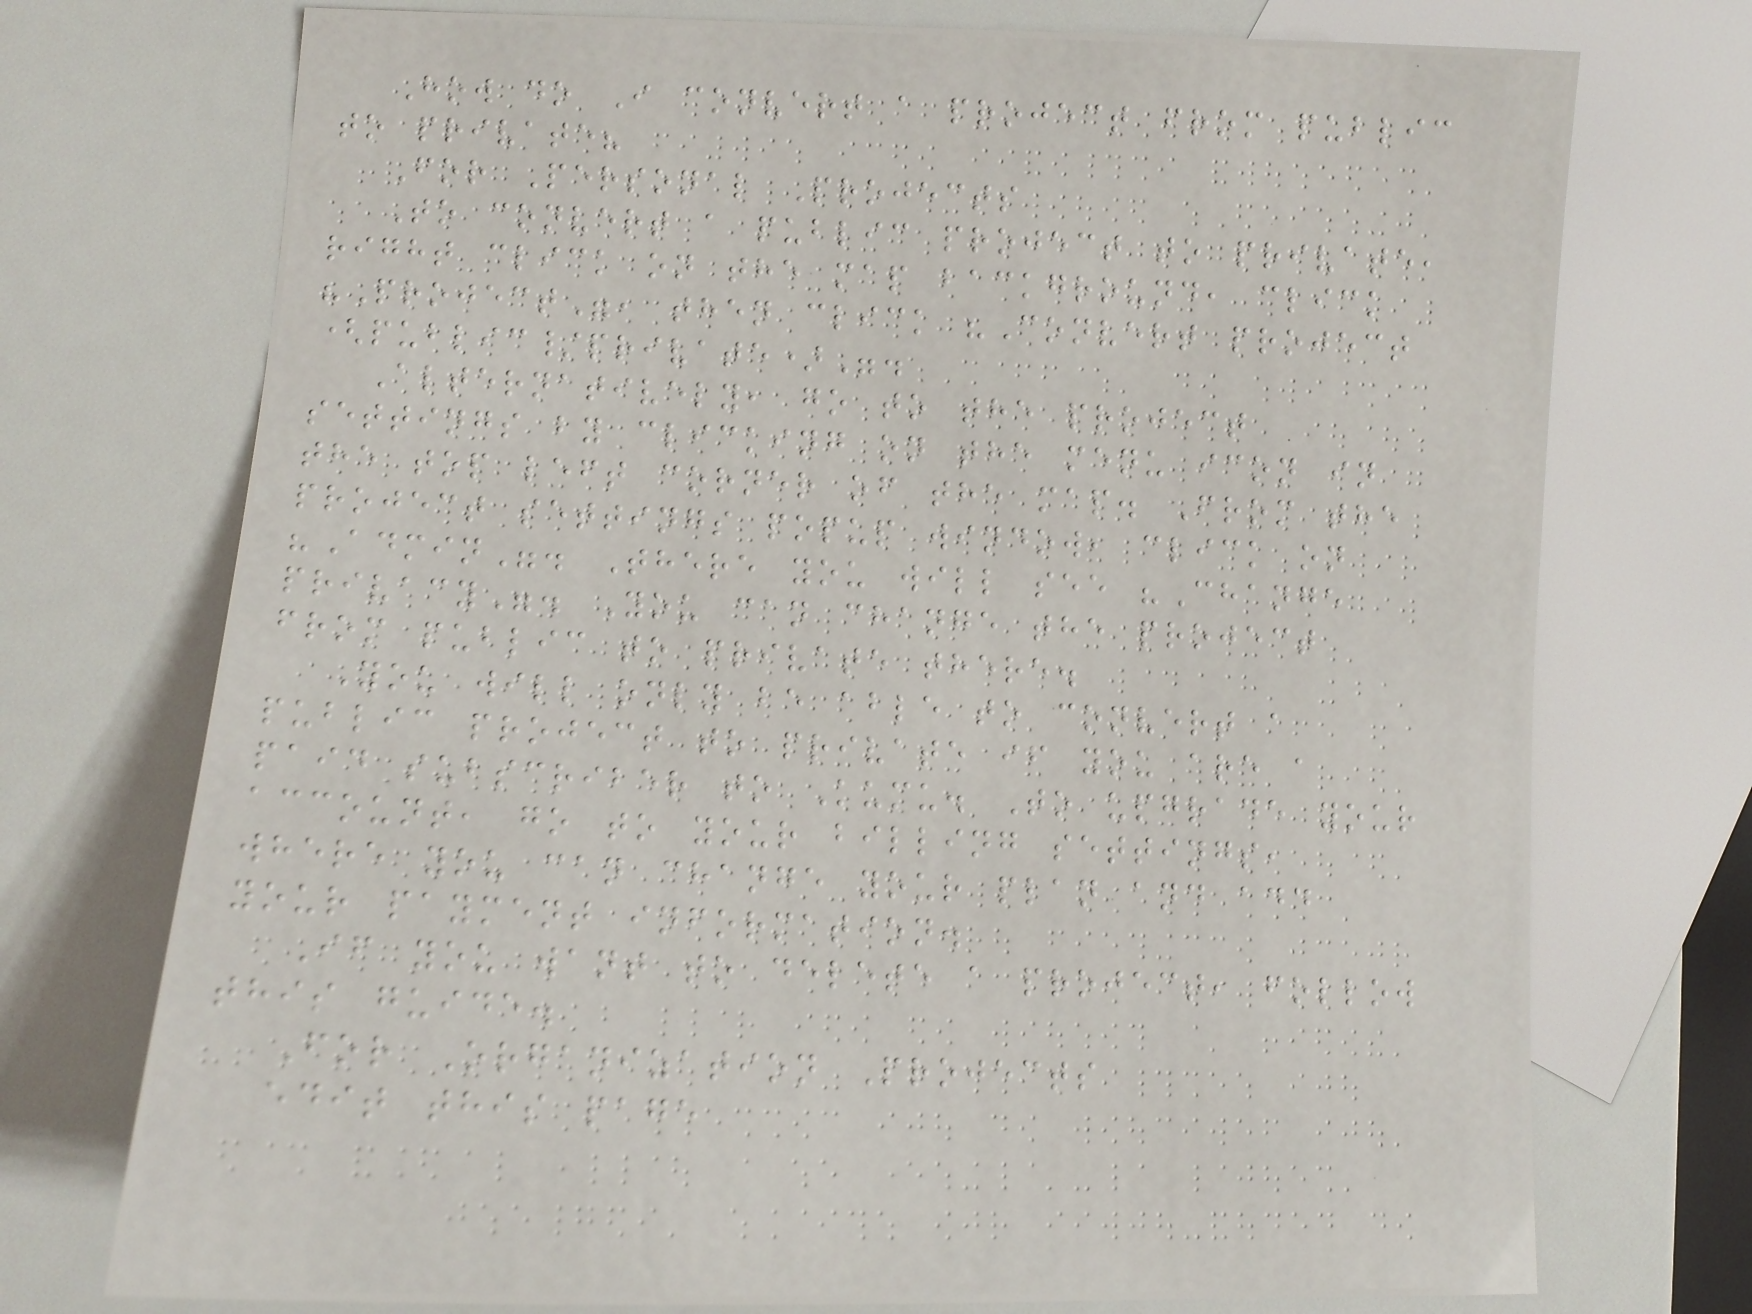How do I convert a project from public
to private?
For Personal Projects
To convert a public project to private,
right click on the map background, click
"Project", then click "Convert project
(public/private)".
Alternatively, go to the project
settings by clicking on the menu icon in
the top left corner of the map. From the
project settings popup window, click on
"Admin". There you will see "Change
privacy". You can change the project
from public to private there.
You will only be able to convert a
public project to private if you are a
paid subscriber to Kumu. To upgrade your
account, go to your billing settings,
where you can change your plan and add
your payment information.
If you want to delete a project, follow
this guide.
For Organization Projects
edit this page
